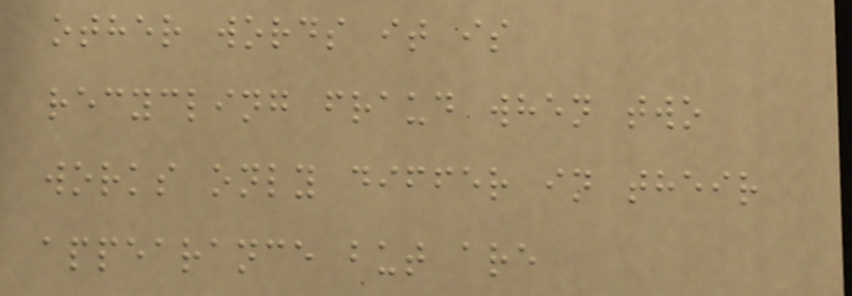other words it is
recycling fraud when two
works only differ in their
appearance but are
